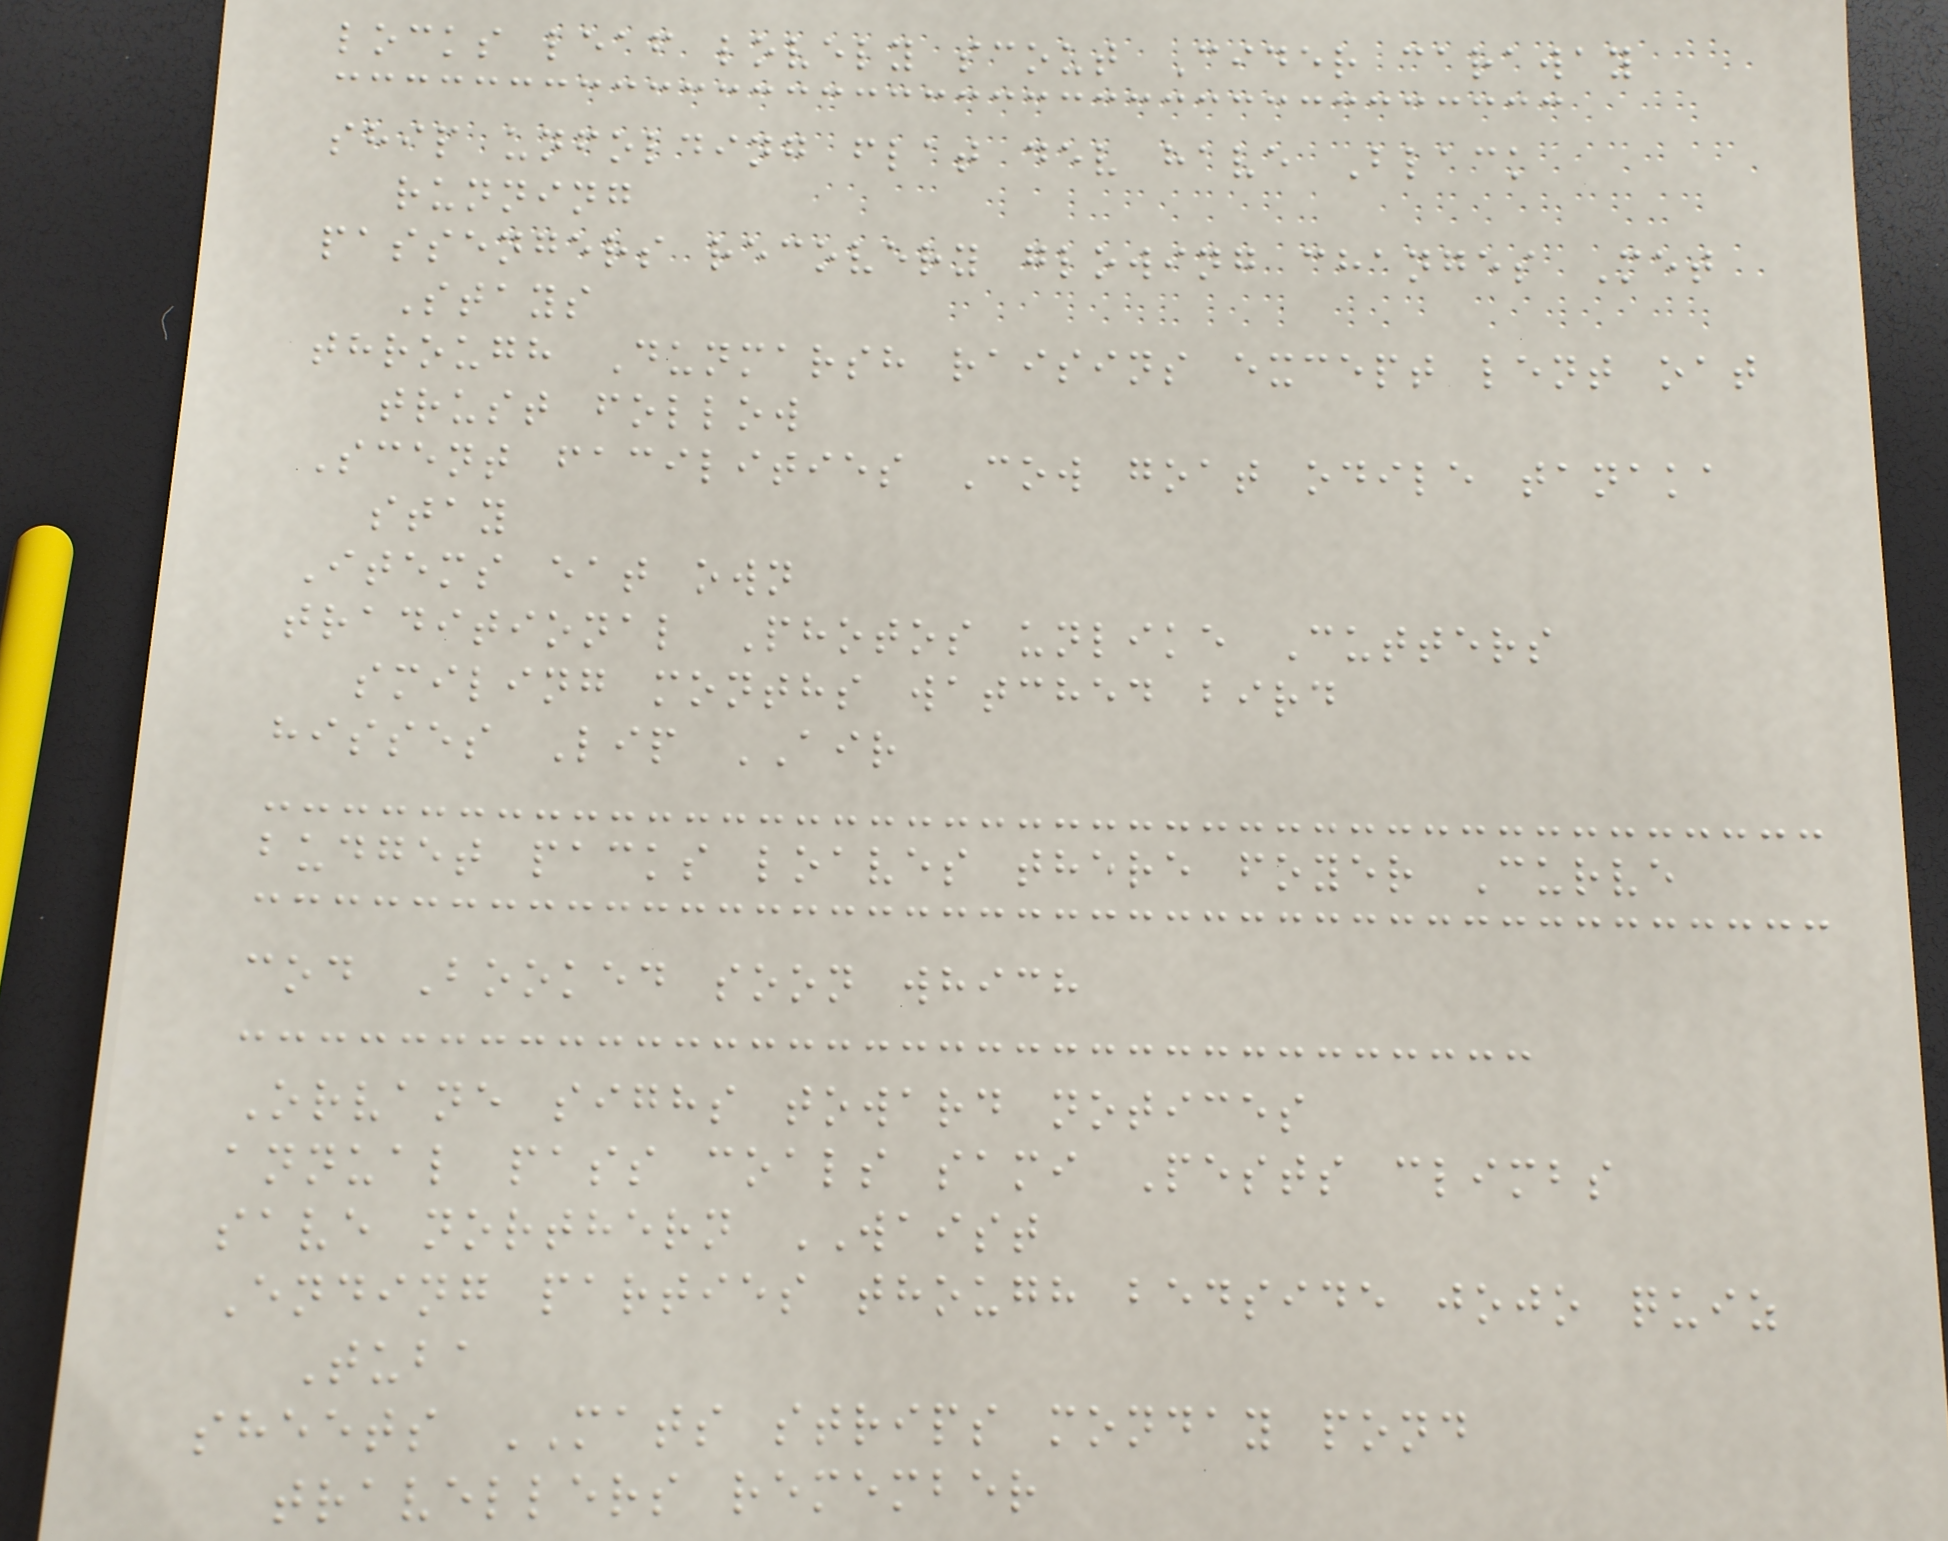locks leaf lovely scout Cider caraway
ship unfolding flat dev have Black
running
passengers recovery glowing changes Met
Stays
through Dunmarsh raisins except lent oat
trust follow
Scent facilities Cow goat odile tanaka
stay
Items eat own
traditional Photos unlike Cutters
smiling months watched bird
hisses Lip AIR
budget packs loaves there foyer Curve
cod Booked soon which
Orvane sighs toward notices
annual pass coals sami Pests climbs
save northern WAIST
Ending parties though bedside jojo quiz
Tuba
sheets MATS strips monday pond
travellers remember
